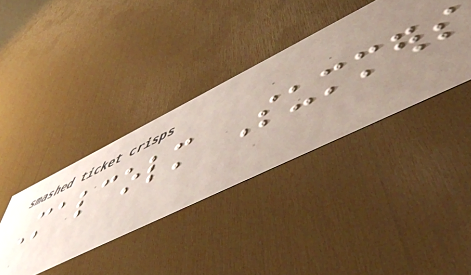Malcolm Summers
